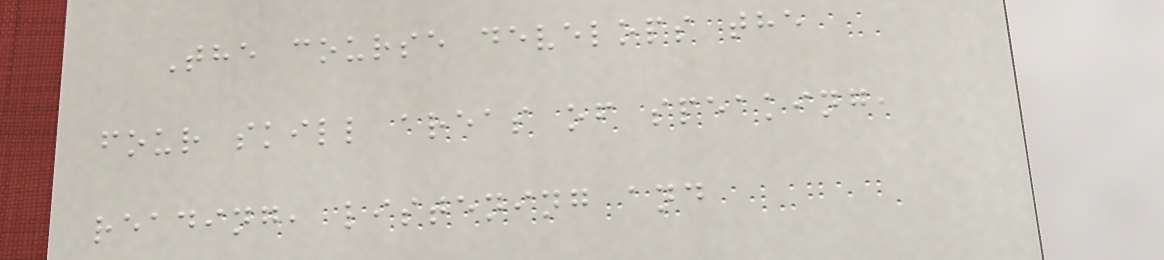The course develops the
four skill areas of speaking,
reading, listening and
